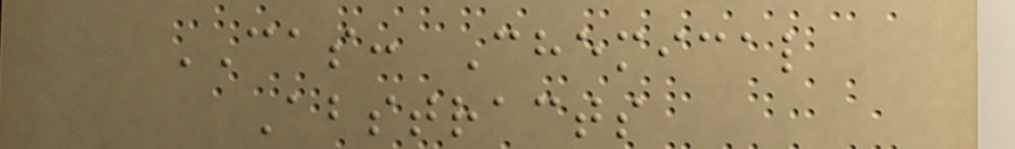CAS: Chemical
Abstracts
